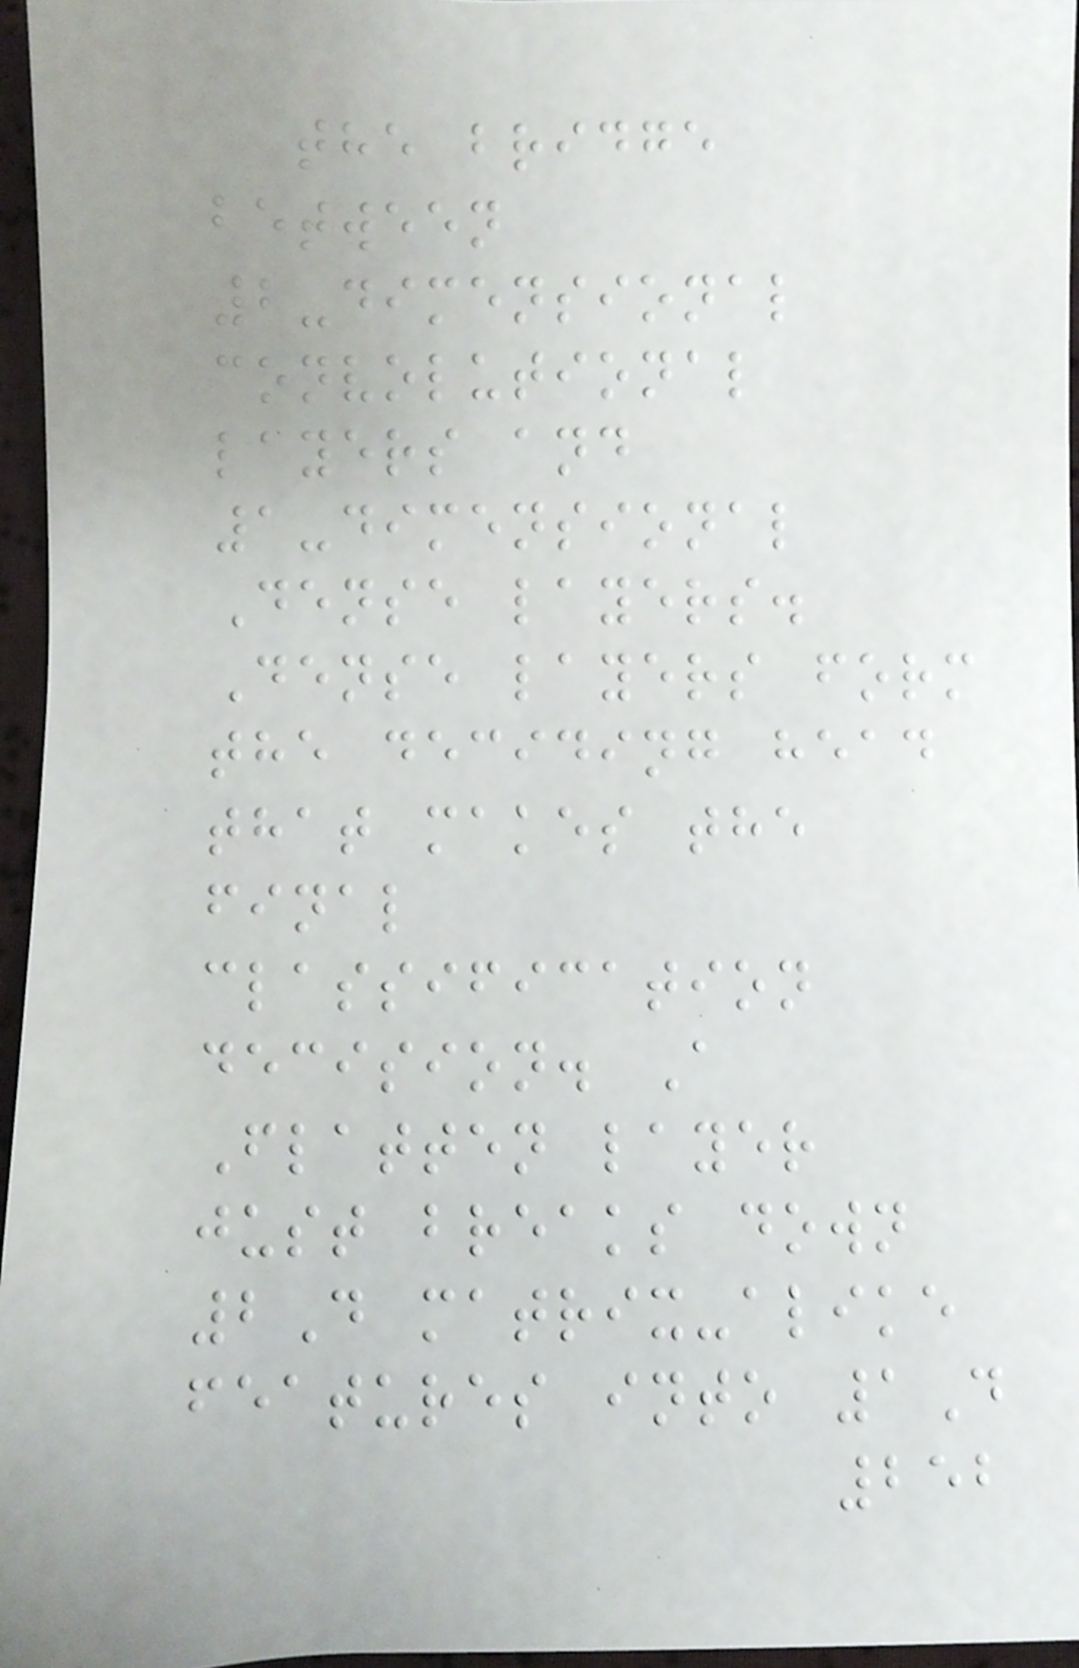the bridge
between
2-dimensional
convolutional
layers and
1-dimensional
Dense layers.
Dense layers form
the deciding head
that makes the
final
classification
decision. A
Flatten layer
just breaks down
2D matrix-alike
features into 1D
252
